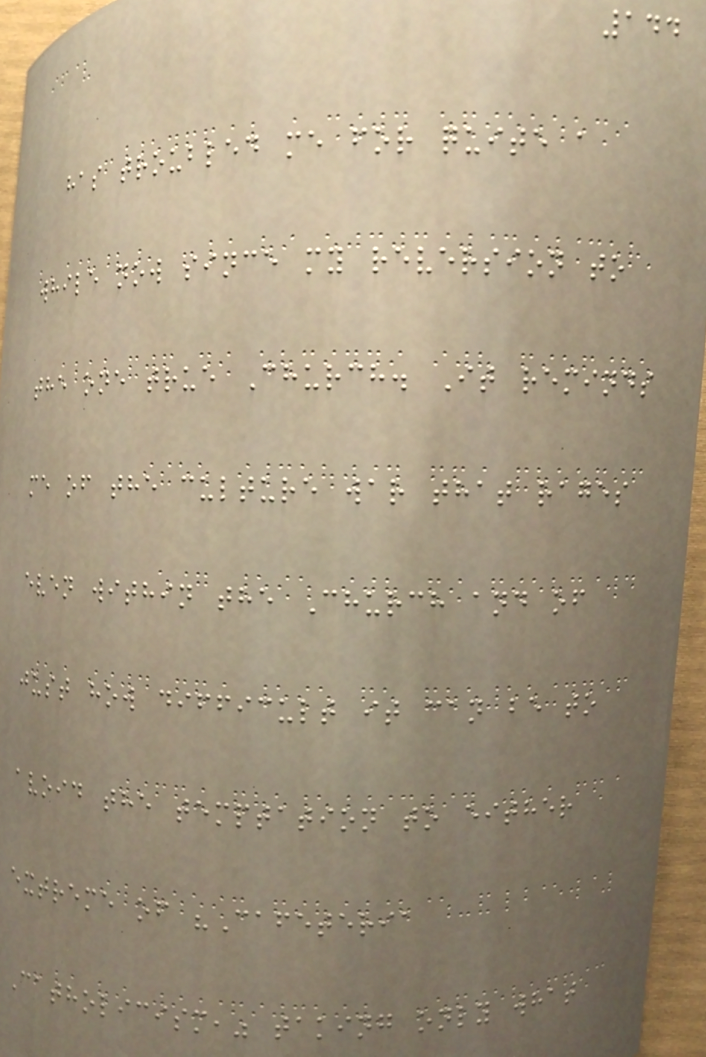144
has troubled me for quite a
while now since my reversion to
the one true Church. It reminds
me of the culture war that rages
even within the Church and of
just how difficult it can be to
avoid the temptation to either
extreme of "Cafeteria
Catholicism," taking only what
